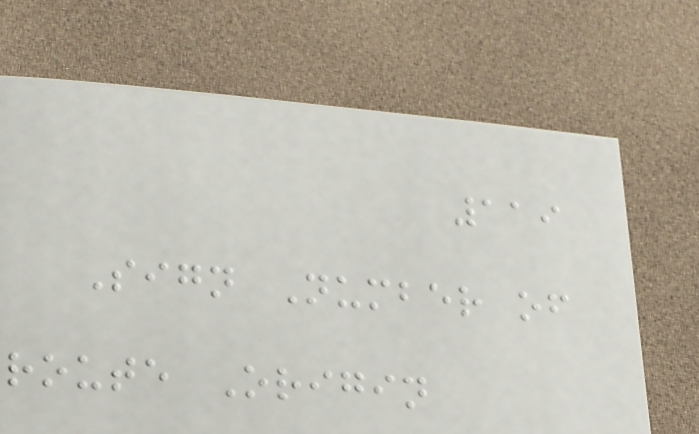119
Sign Number of
route Origin
